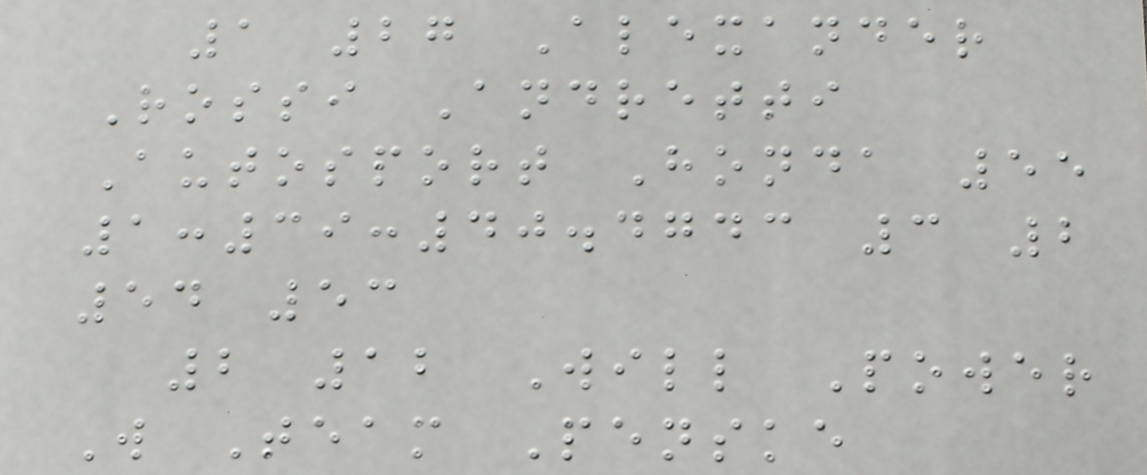1 27 Alexander
Rossi Andretti
Autosport Honda 55
1:39:40.4743 3 2
54 53
2 12 Will Power
W Team Penske
